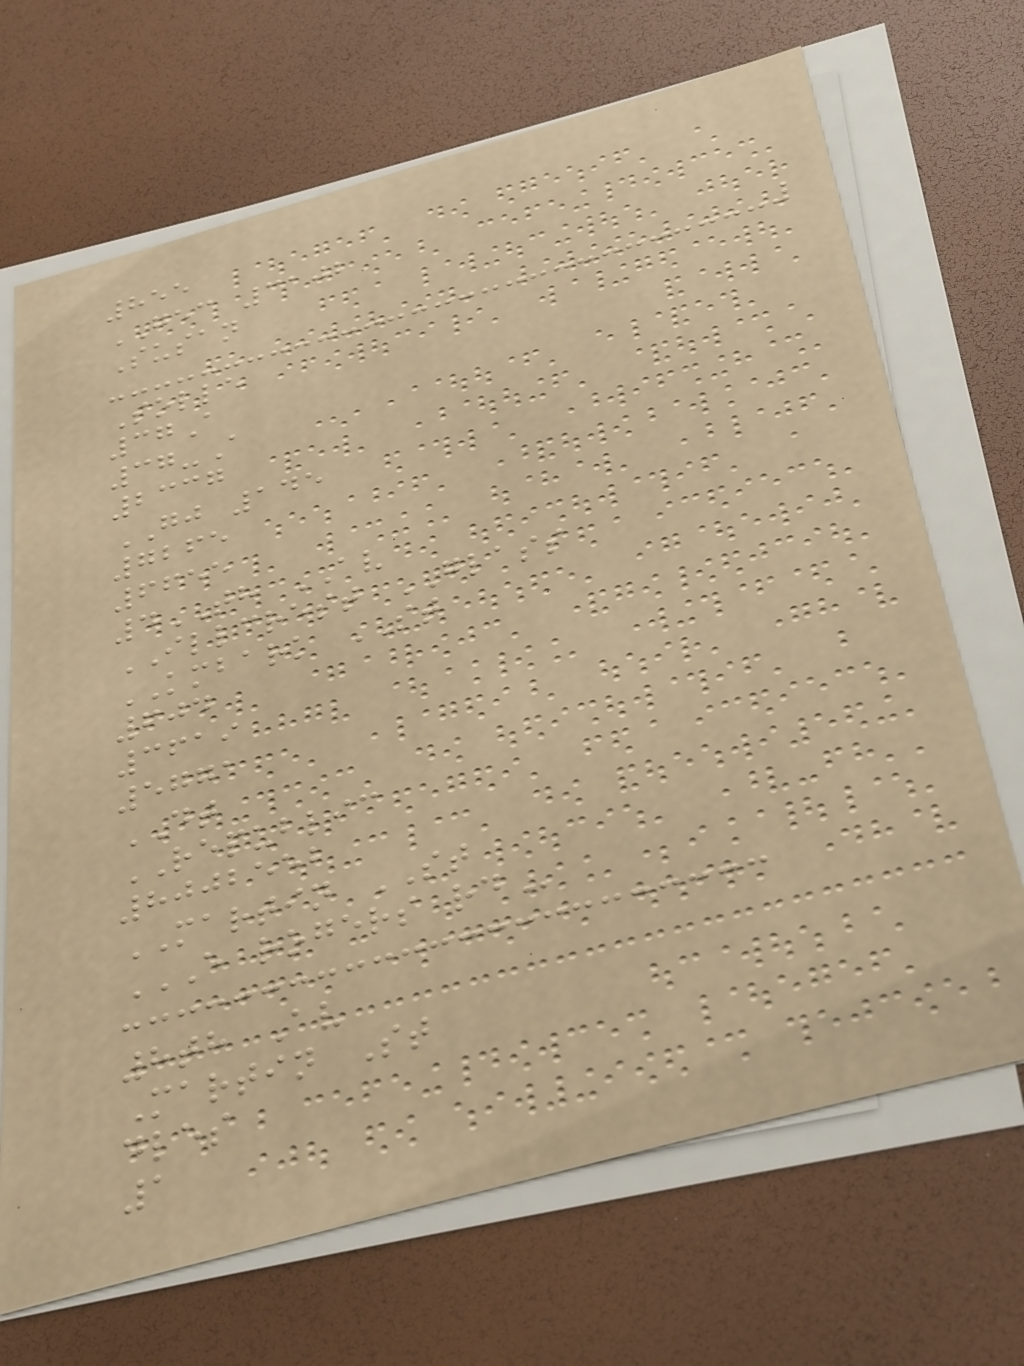855
GEC 3102
Susan
Solle
37A
37-A
2337
GJ 145
7265
6655
4TH AV
ILLCREST GLASS
KMBARK ST
604
3619
5771
DT
REPUBLIC
8002552
MARTIN ST
E ROGERS RD
8th Av
Martin St
dles
1
